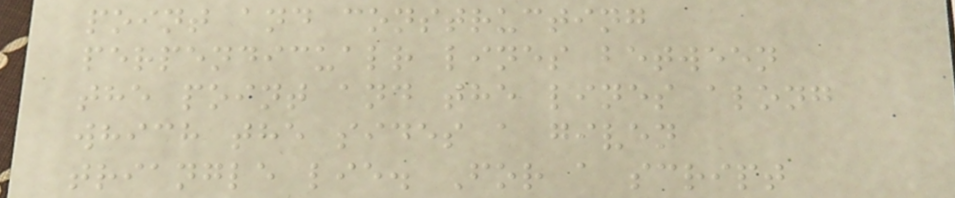point and constructing
perpendicualr lines between
the point and the lines along
which the sides a given
triangle lie. For a script
